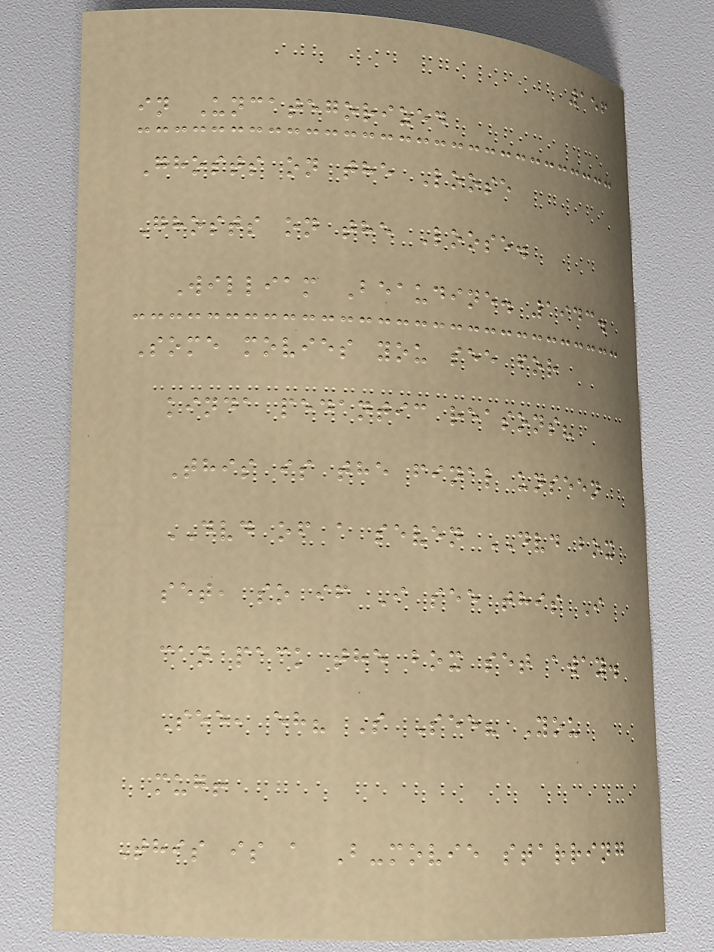156
in Uncategorized
Ghosts on the Loose
Ghosts on the Loose.
William Beaudine. 1943.
Some movies you see for
kinda pedantic reasons?
This is the final unseen
DVD of a seven DVD box
set, so if I see this I
can pack the box set away.
See, eh? S See? You
mug!
This is a B-movie starring
